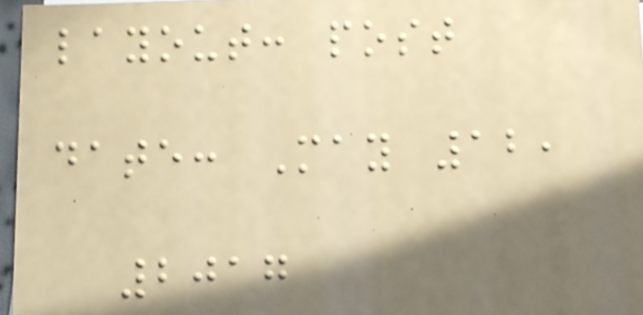layout: post
date: May 12,
2017
